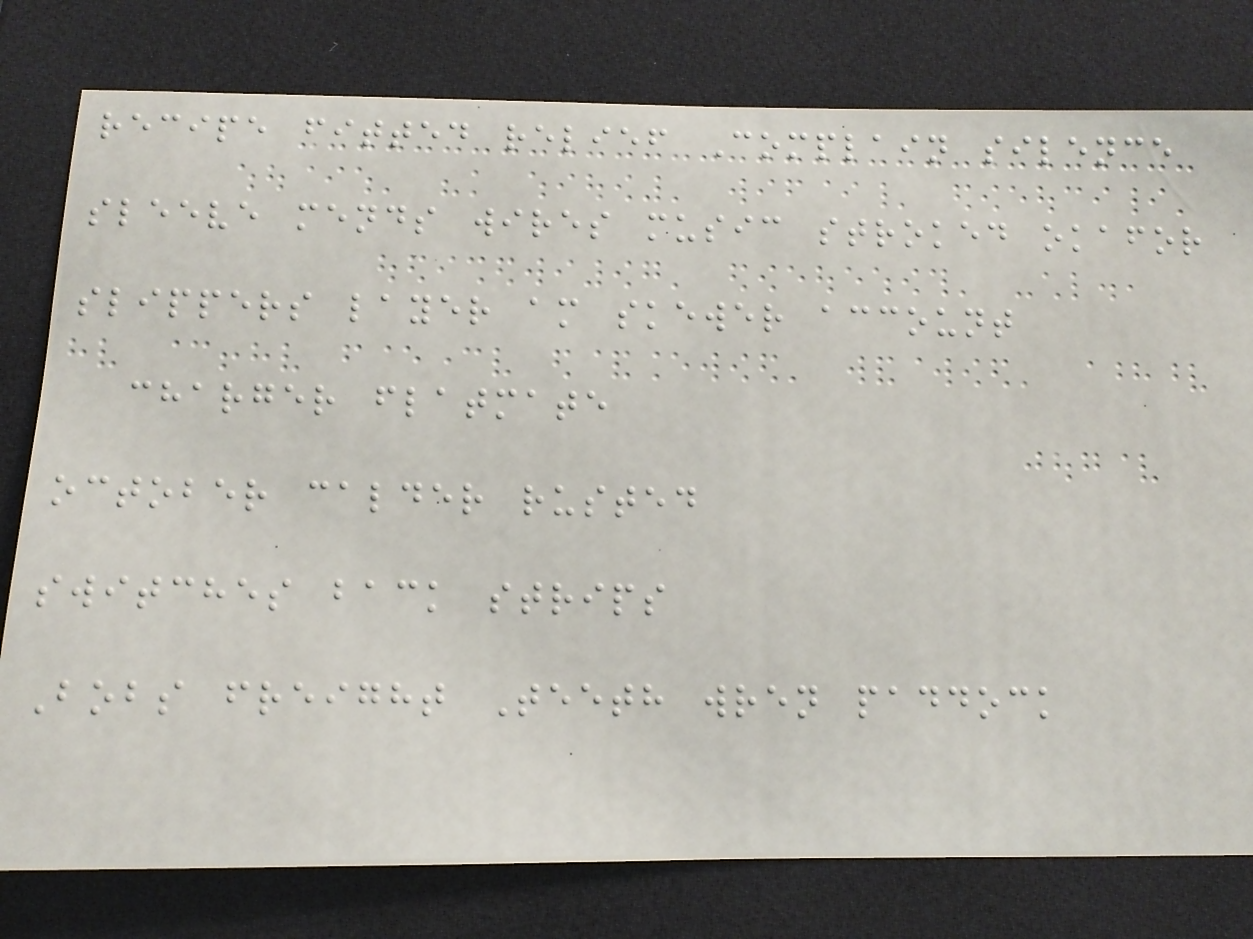recipe fitted relief Complain silence
sleeve mends wires music stroked okafor
slippers layer am skewer account
charger flatmate
october calder rusted
switches back strips
Bobs freight Teeth wren paddock
